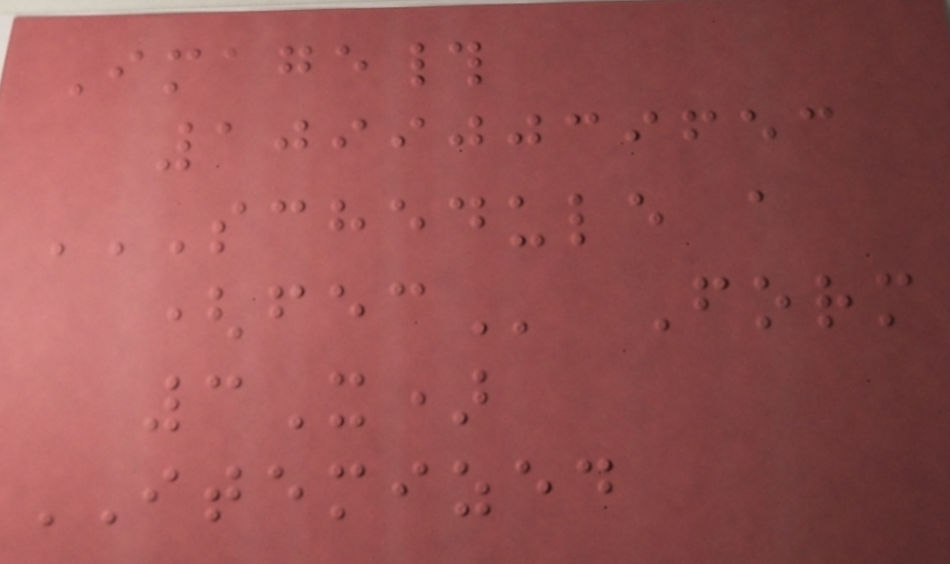Image#
10990039653
SCHEDULE A
(FEC Form
3X)
ITEMIZED
